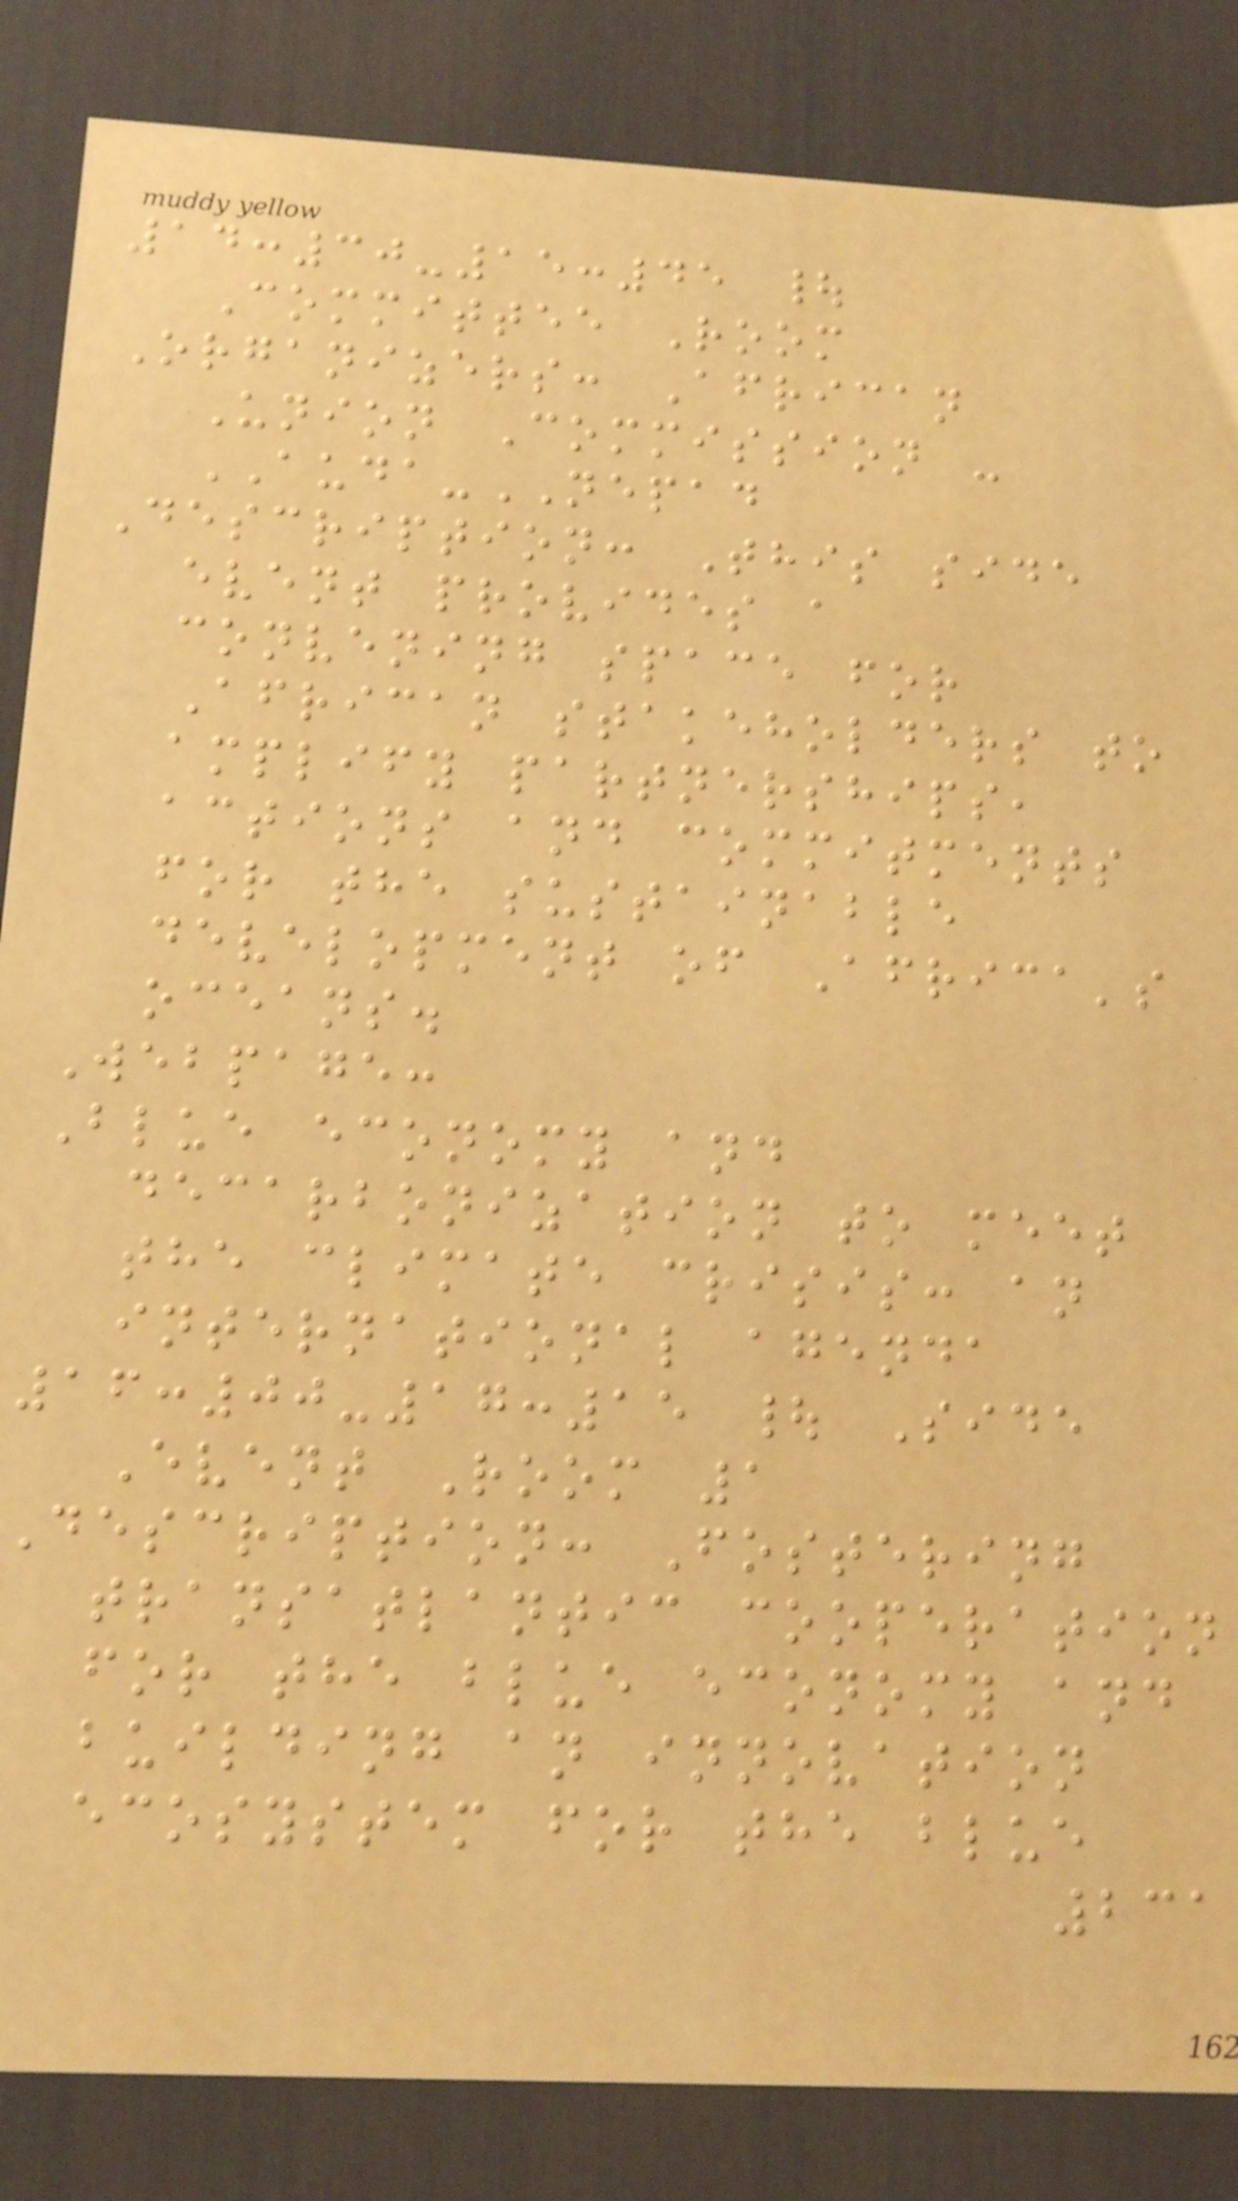14:30-15:45 |
Committee Room
Organizers: African
Union Commission -
AUDA-NEPAD
Description: This side
event provides a
convening space for
African stakeholders to
amplify partnerships,
actions and commitments
for the sustainable
development of Africa's
oceans.
Webpage:
Blue economy and
decarbonization to meet
the climate crisis: an
international agenda
16:00-17:15 | Side
Event Room 1
Description: Fostering
transatlantic cooperation
for the blue economy and
building an innovation
ecosystem for the blue
231
